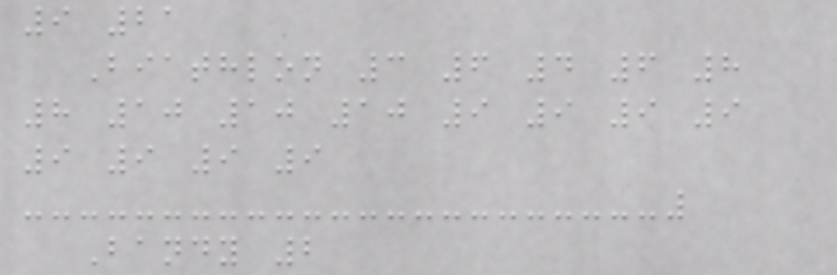9 21
Biathlon 3 6 4 6 8
8 10 10 10 9 9 9 9
9 9 9 9
Bandy 2
